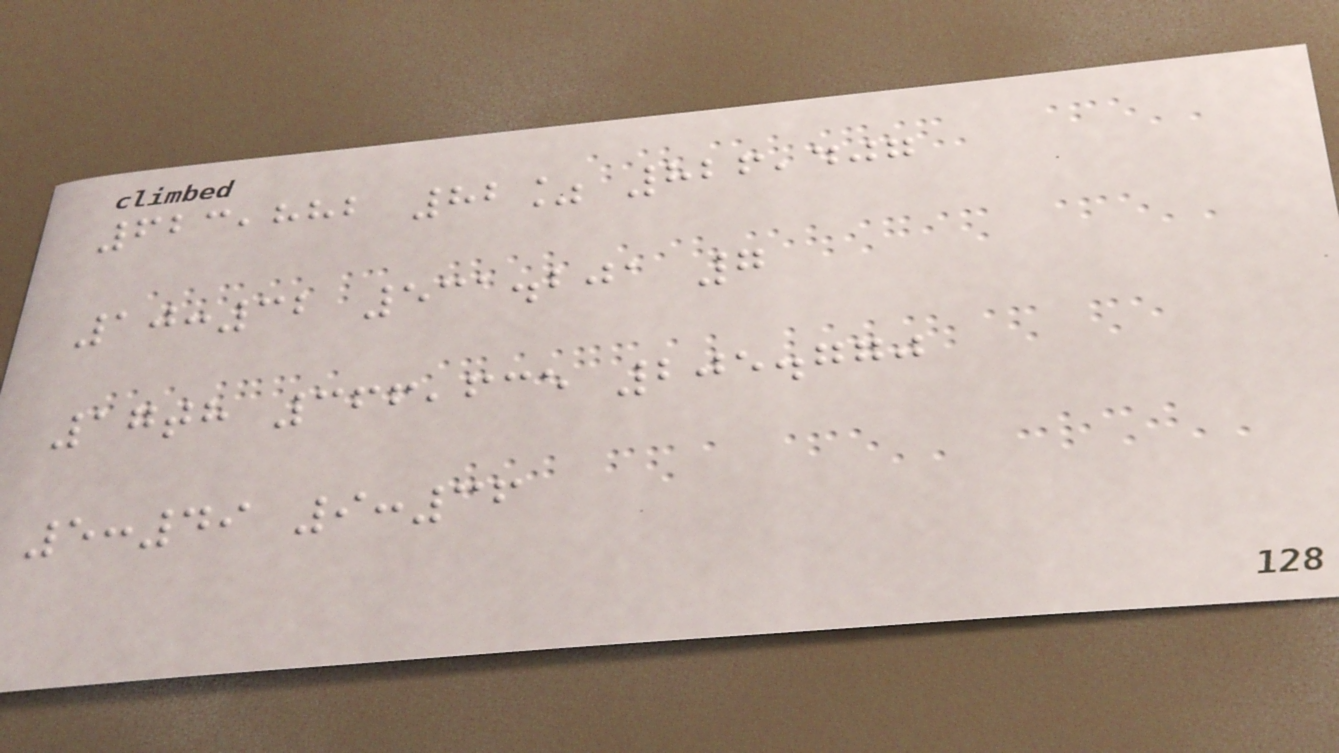623,882 82% 826,407
10:32 531.201 7
17th 366,635 205.770
5:49 9:36
